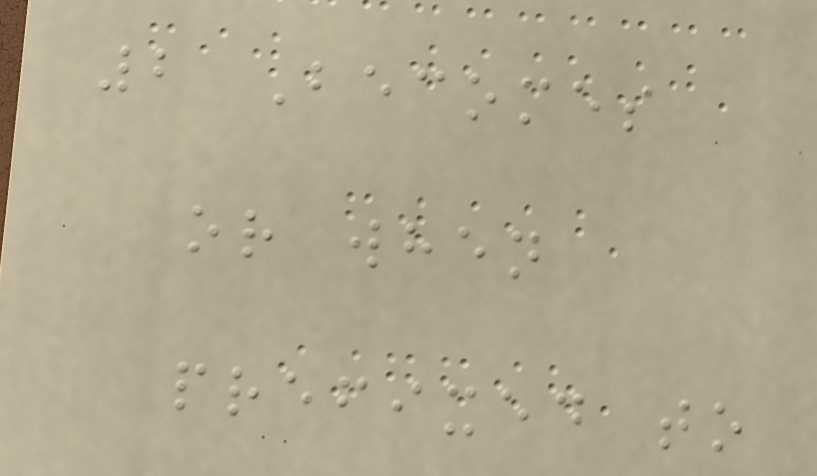2 Becomes
or when
prefixed to
